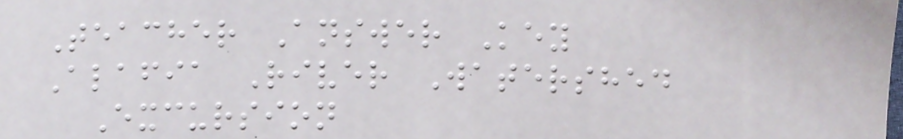Teacher Answer Key
Alafia River Watershed
Excursion
